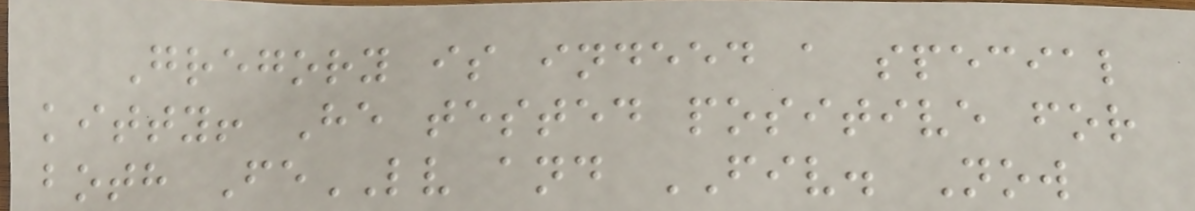Gregory is indeed a special
kitty! He tested positive for
both FeLV and FIV. Now
